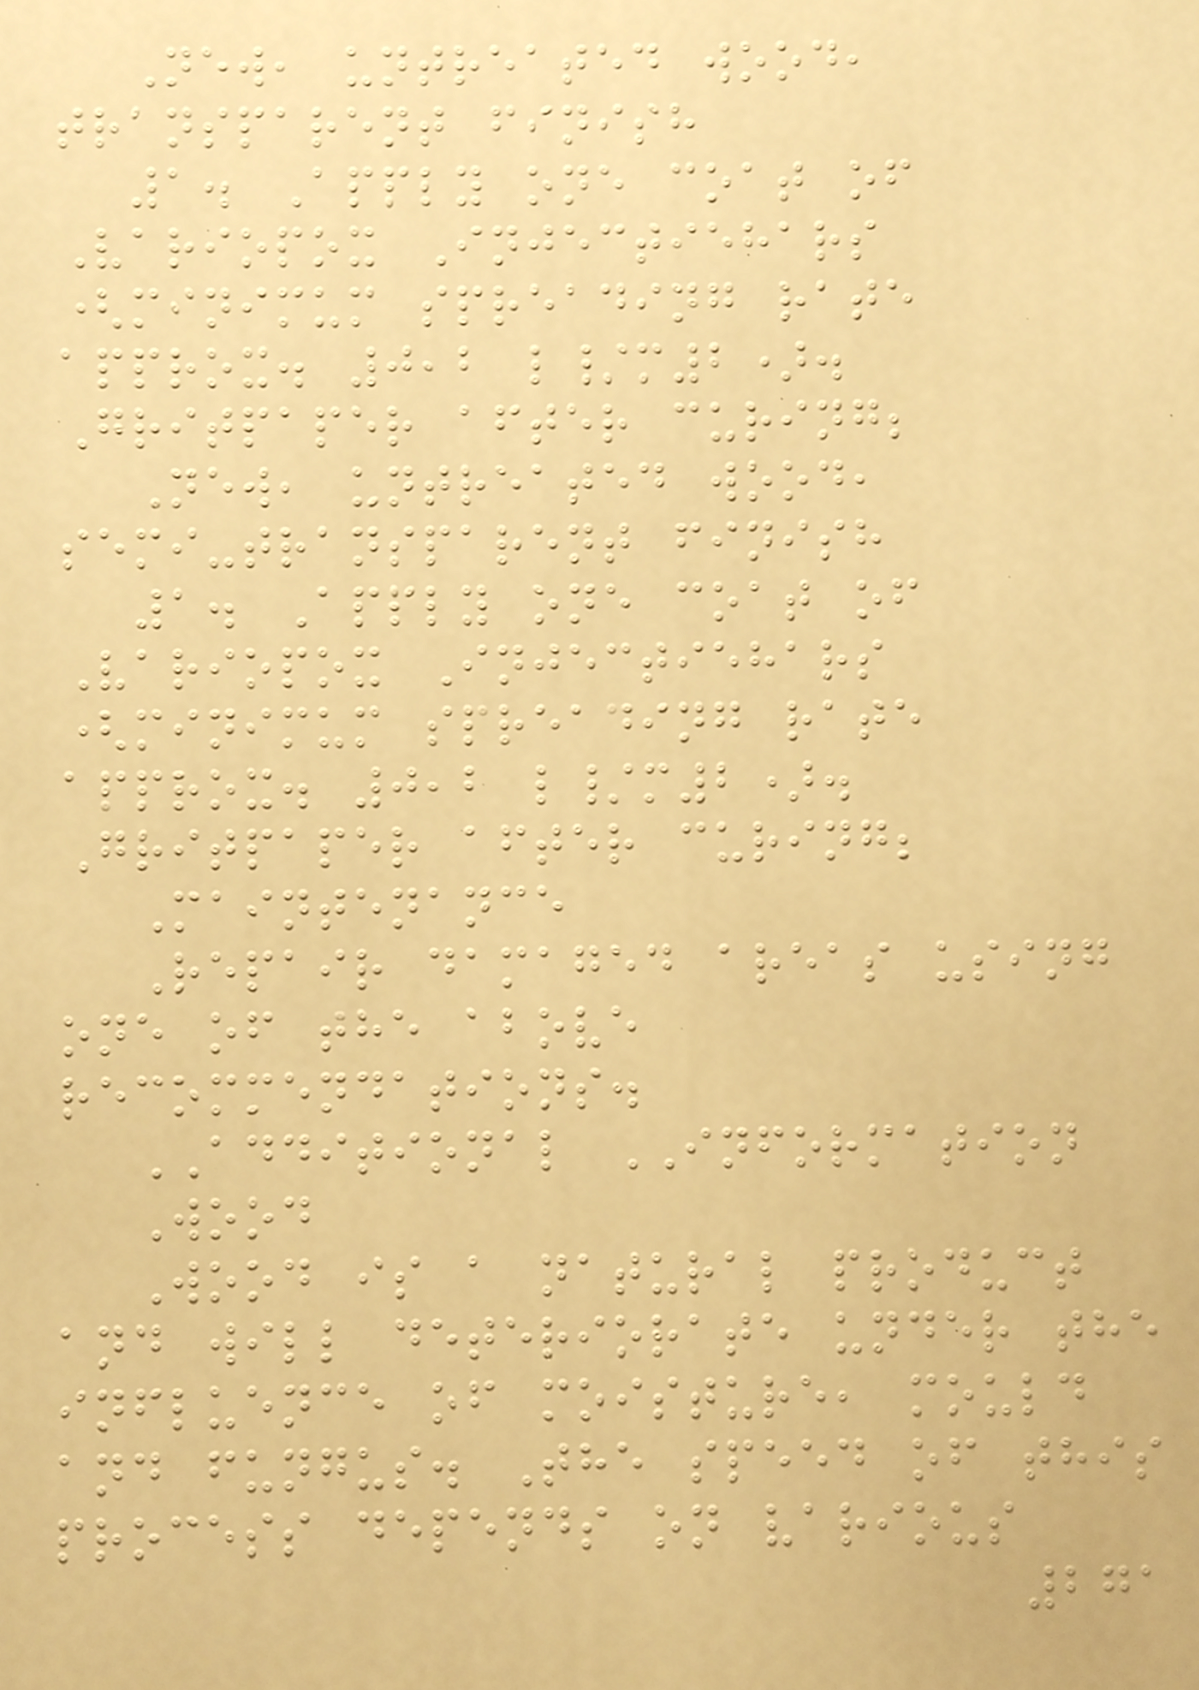New, untreated wood,
transparent finish
1. Apply one coat of
Variopox Injectiehars
(minimum spreading rate
approx. 0,2 l/m2).
Gritpaper after curing;
New, untreated wood,
semi-transparent finish
1. Apply one coat of
Variopox Injectiehars
(minimum spreading rate
approx. 0,2 l/m2).
Gritpaper after curing;
Maintenance
Repair damaged areas using
one of the above
recommendations.
ADDITIONAL INFORMATION
Wood
Wood is a natural product
and will deteriorate under the
influence of moisture, mould
and fungus. The speed of this
process depends on various
271
